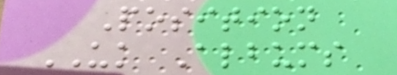Position
UK Albums
